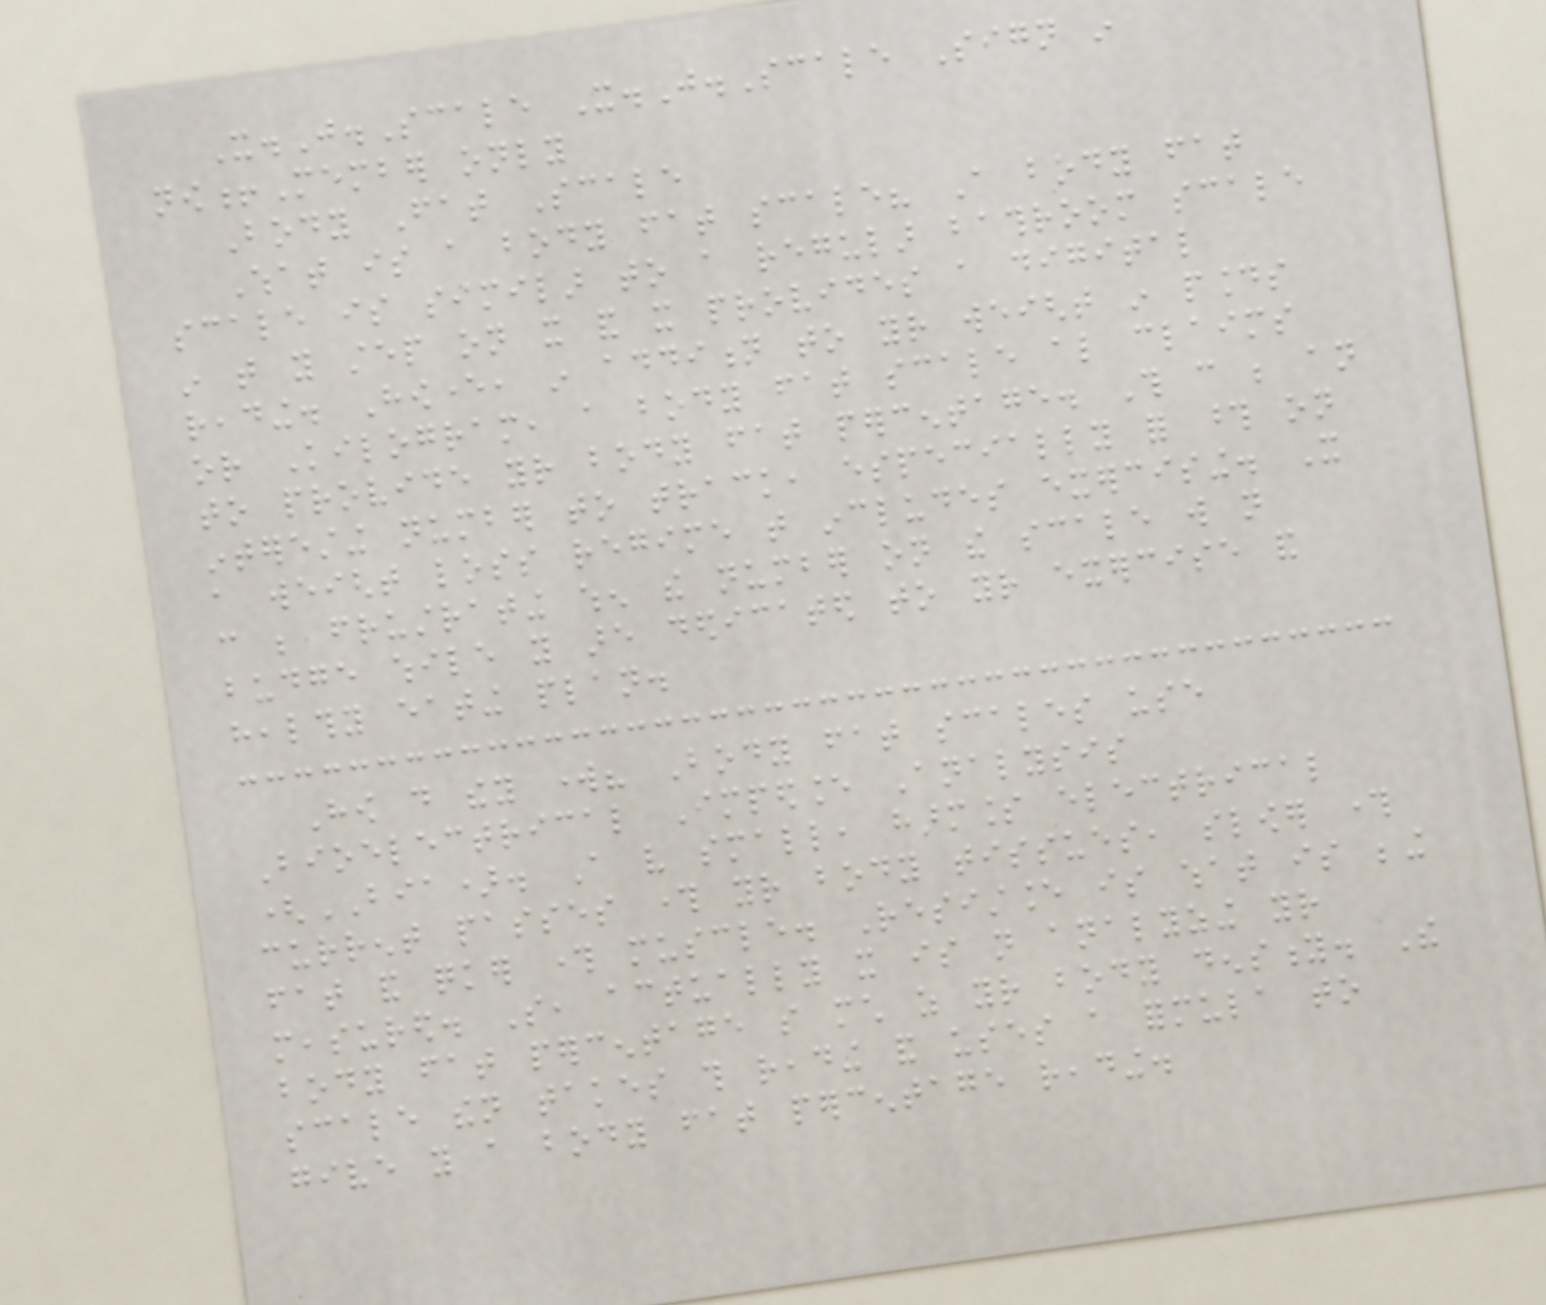X.J.Scale X.J.Scale Sign in
now!Member only
Body Fat Scale
What is a body fat scale? A body fat
scale is similar to a regular bathroom scale
in that you step on it and it provides a digital
reading. However, in addition to your weight in pounds
or Kilogram, a body fat scale also claims
to provide your body fat percentage. This can be an
interesting number to track, especially for those on
a weight loss regime that includes exercising. It
can be frustrating when the number on the scale will not
budge while you are dedicated to your exercise and
healthy eating plan.
How do they work? Body fat scales use
Bioelectrical Impedance Analysis
(BIA). A very small, harmless electrical
current passes through your body tissues, slower through
fat and quicker through muscle. Resistance is what is being
measured. So, actually it is not analyzing your
body fat percentage so much as your body density. The
scale then takes this reading and uses a formula to
give you a body fat percentage reading.
